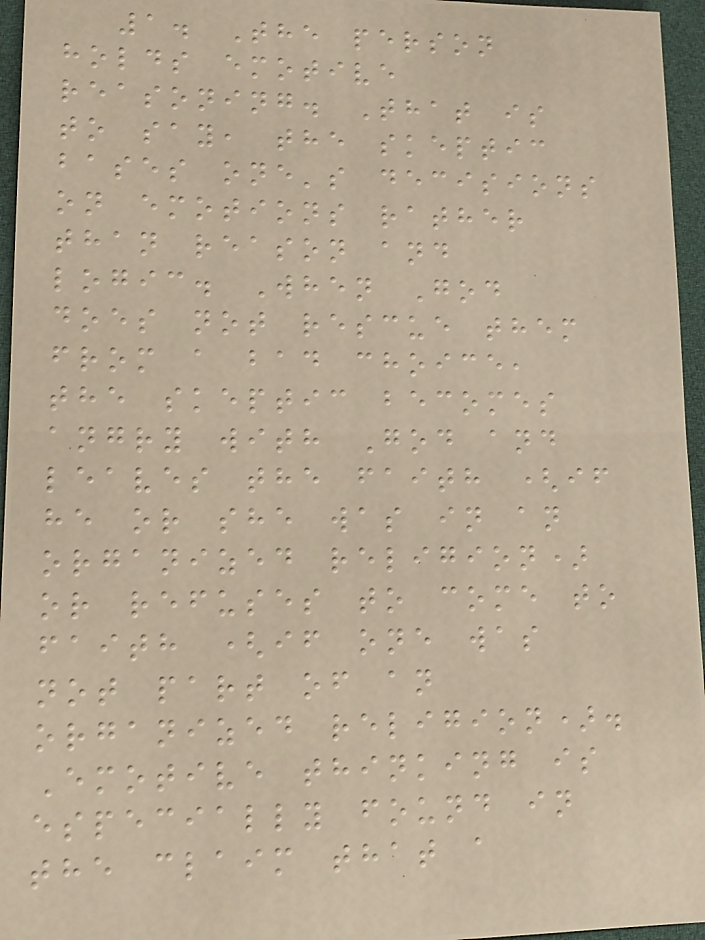1. The person
holds emotive
reasoning. That is
to say, the skeptic
bases one's decisions
on emotions rather
than reason and
logic. When God
does not rescue them
from a bad choice,
the skeptic becomes
angry with God and
leaves the faith (if
he or she was in an
organized religion)
or refuses to come to
faith (if one was
not part of an
organized religion).
Emotive thinking is
especially found in
the claim that a
